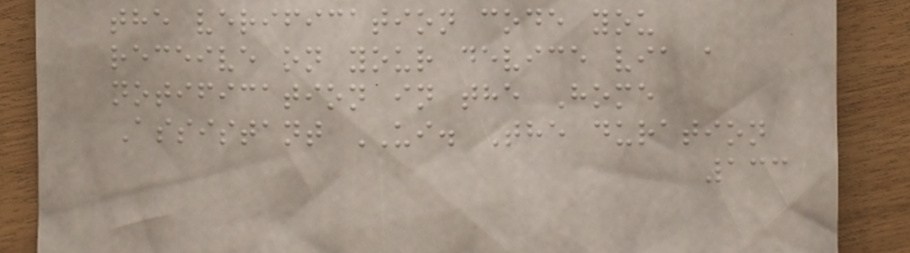the verification code you
receive on your device via a
notification in the Home
Assistant UI. The duration
133
